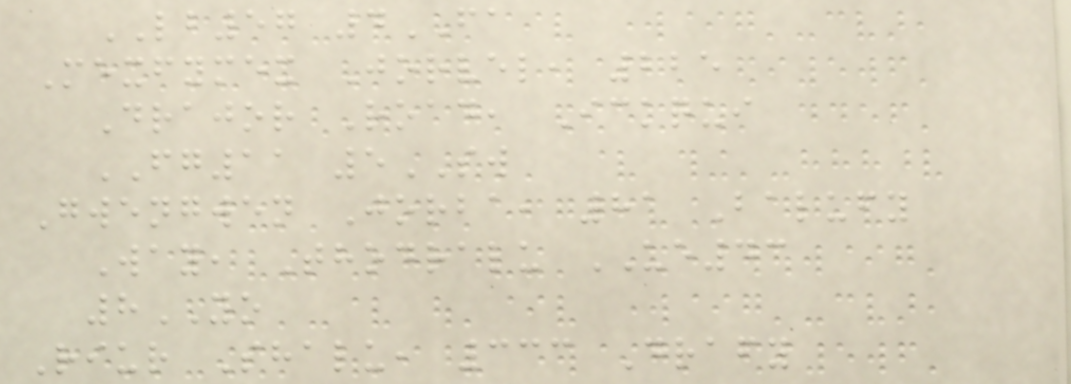LB57 4FA
Mexfymex Jorvel, 225
Drajor Road, Ickqui
FG11 5SW
Gwengwen Jorba, 81 Balufy
Way, Thodralu UE43
8YO
Riur Shalu, 333 Drafy
